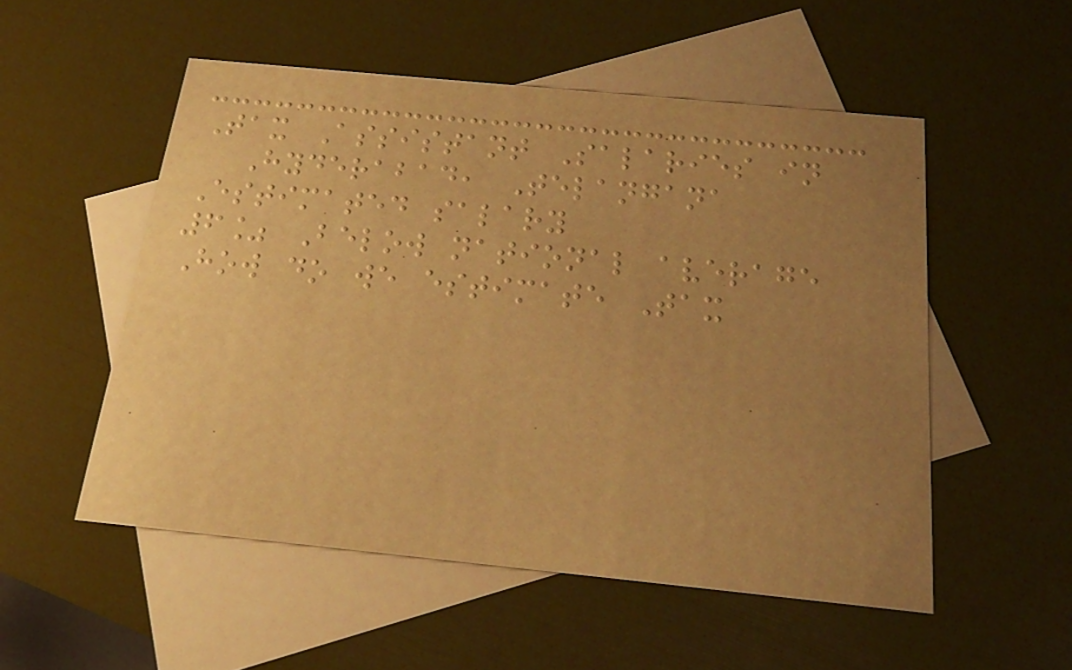Tax Assistant Salaries in
Hyderabad, Telangana
Estimated salary
6% Below national average
How do we estimate Tax
